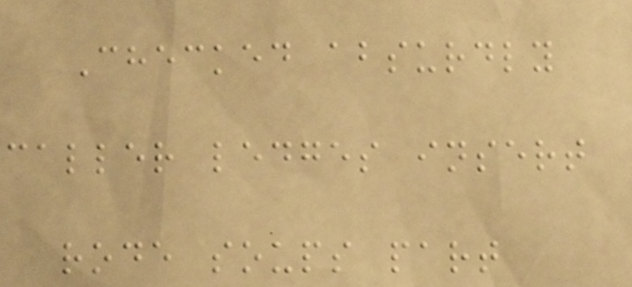Checked absurdly
caller ledges insert
rode soups part
